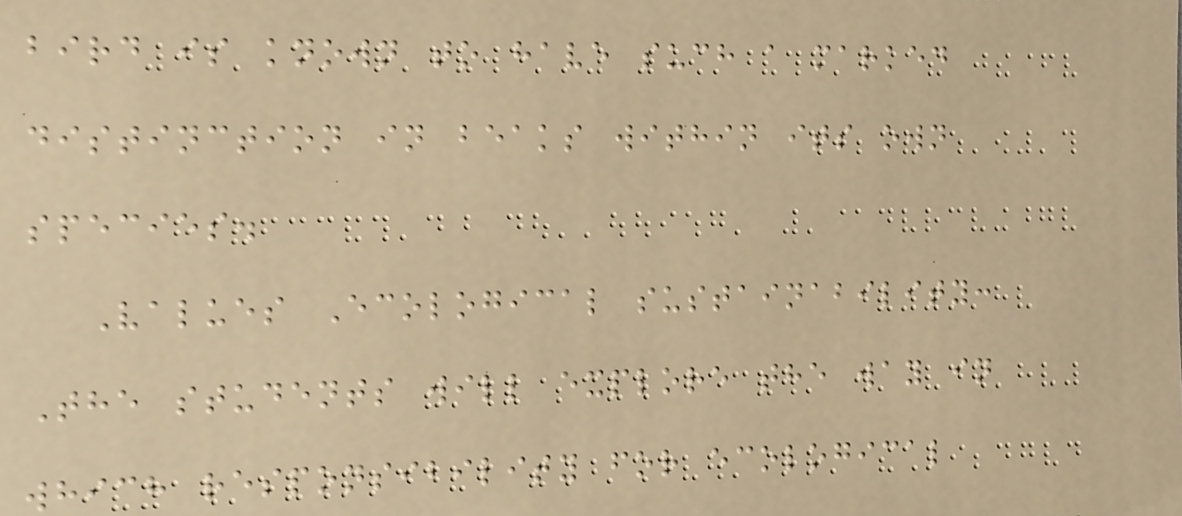bird is known to have such a marked
distinction in beaks within its own
species.
Values Ecological sustainability:
The students will explore the way in
which responsibility for ecological
